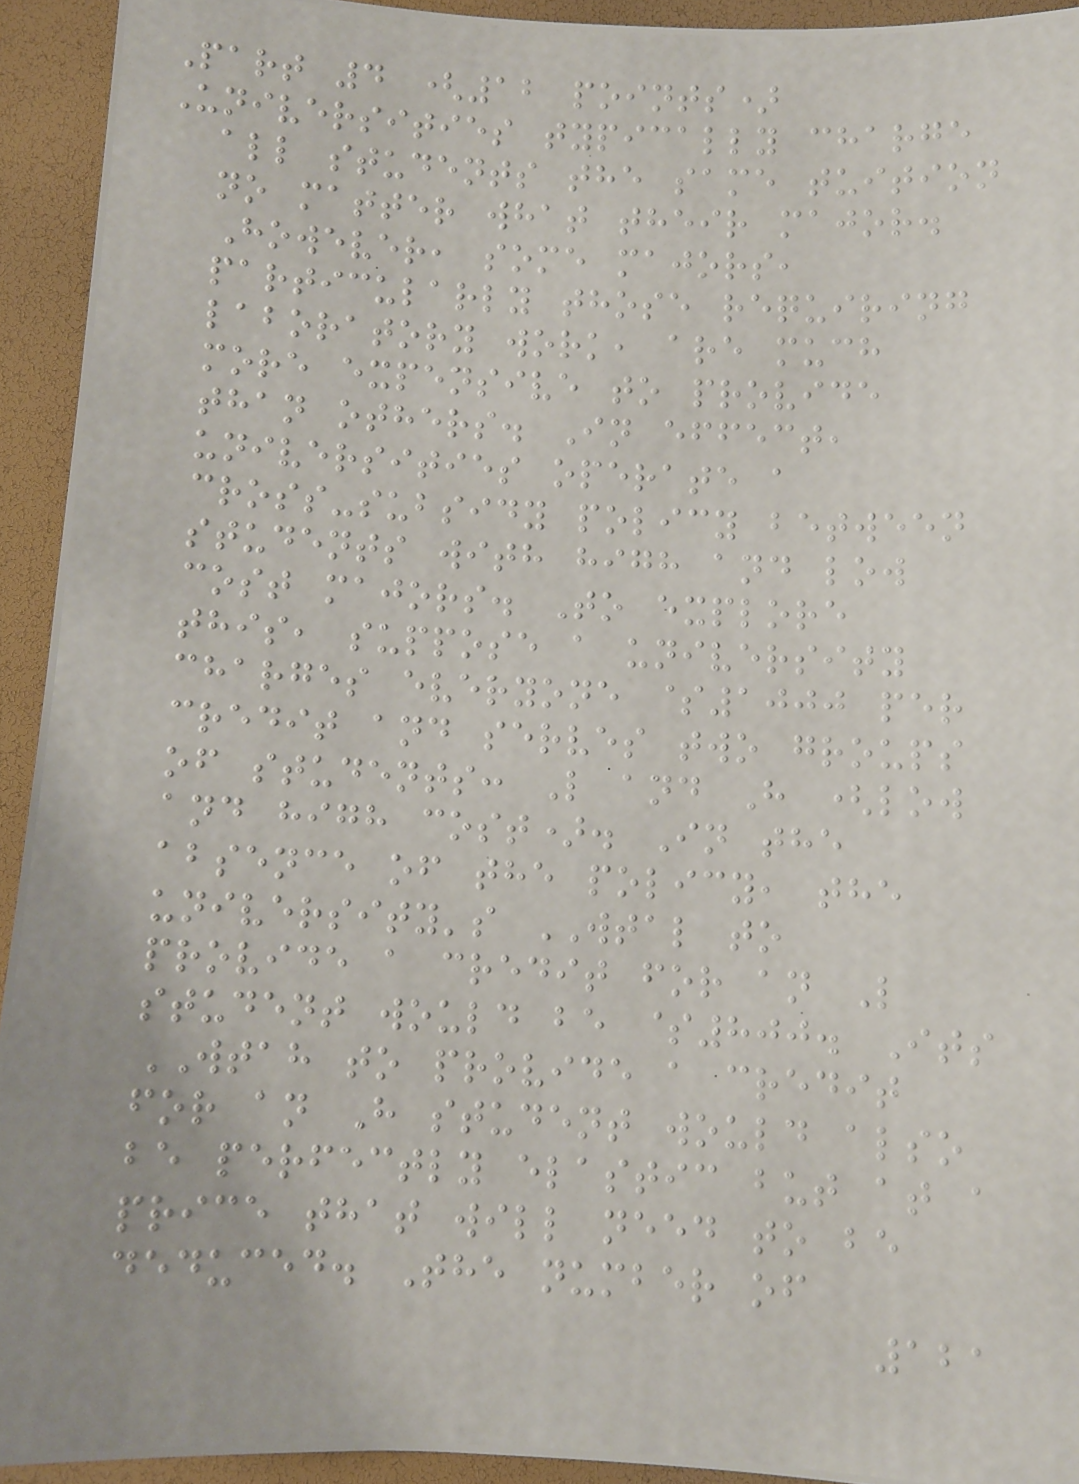Part 4 (12 points)
Universities typically charge
all students the same tuition
no matter what their major.
However, some majors,
particularly those requiring
laboratory work, are much
more expensive to provide
than others. In effect,
universities operate a
cross-subsidy policy between
students with high and low
cost majors. To explore
this, suppose a university
charges everyone $1000 per
credit and serves two groups
of students: L and H (low
and high cost). In the
absence of the policy, the
university's WTAL to
provide a credit for an L
student would be $800. Its
WTAH to provide a credit
for an H student would also
be perfectly elastic but at a
price that will need to be
deduced. The number of
121
